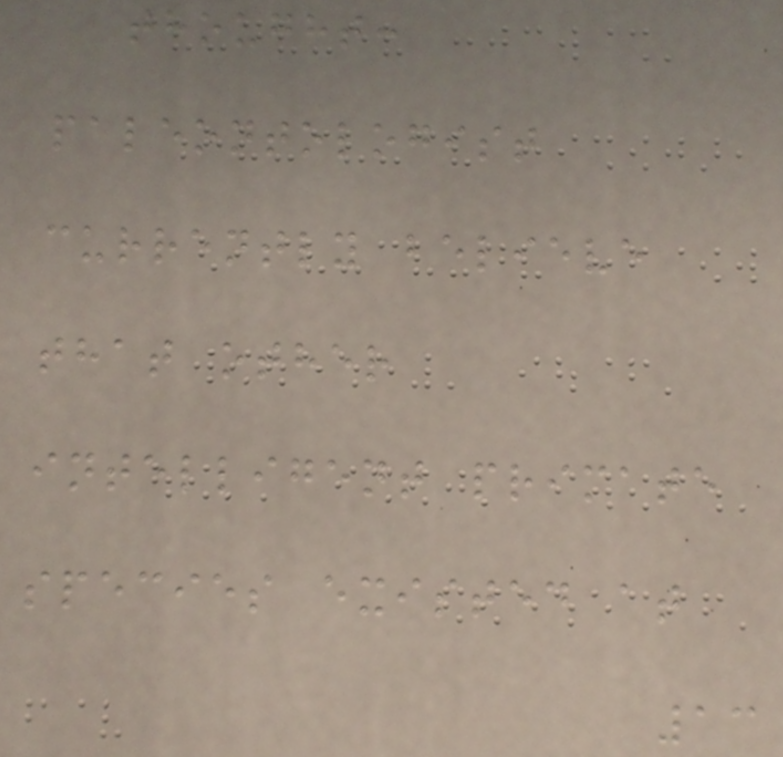thought:
paleontologist
currently believe
that other
intelligent primate
species existed at
13
